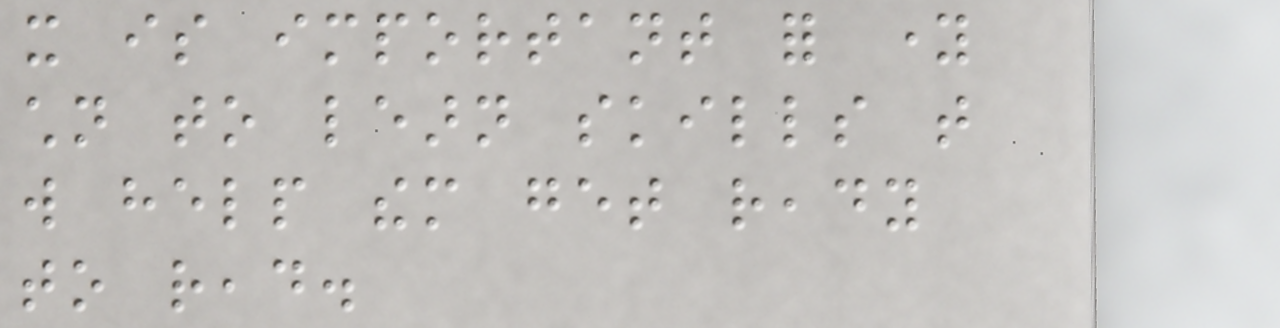it is important for young
children to learn skills that
will help them get ready
to read.
